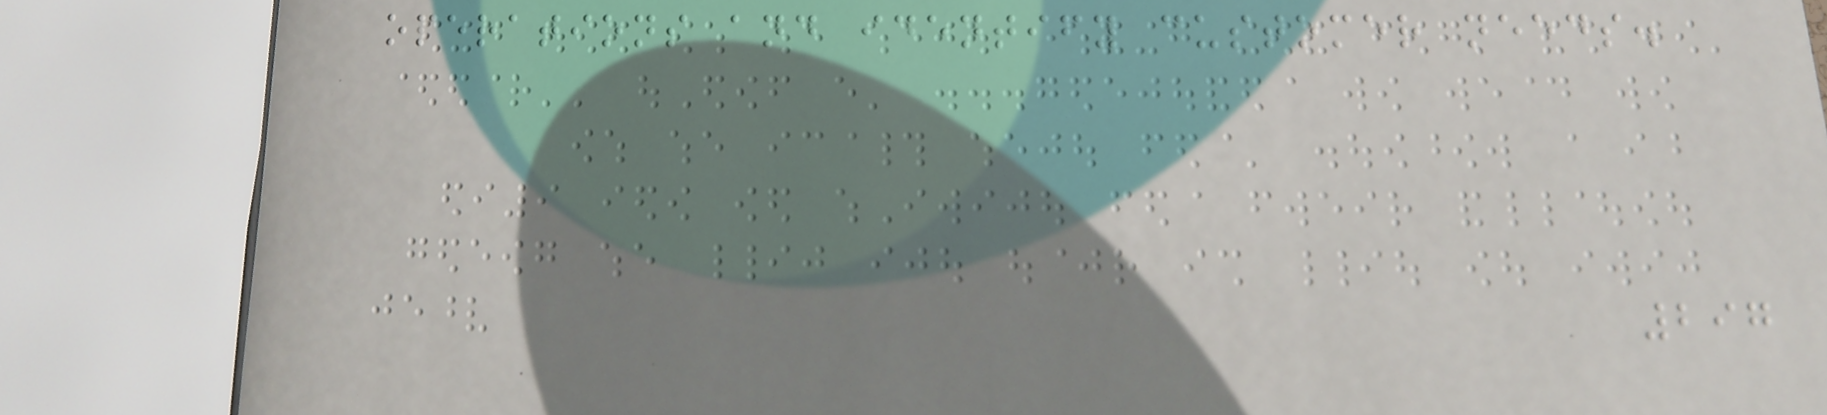operations and identify customer needs.
297
